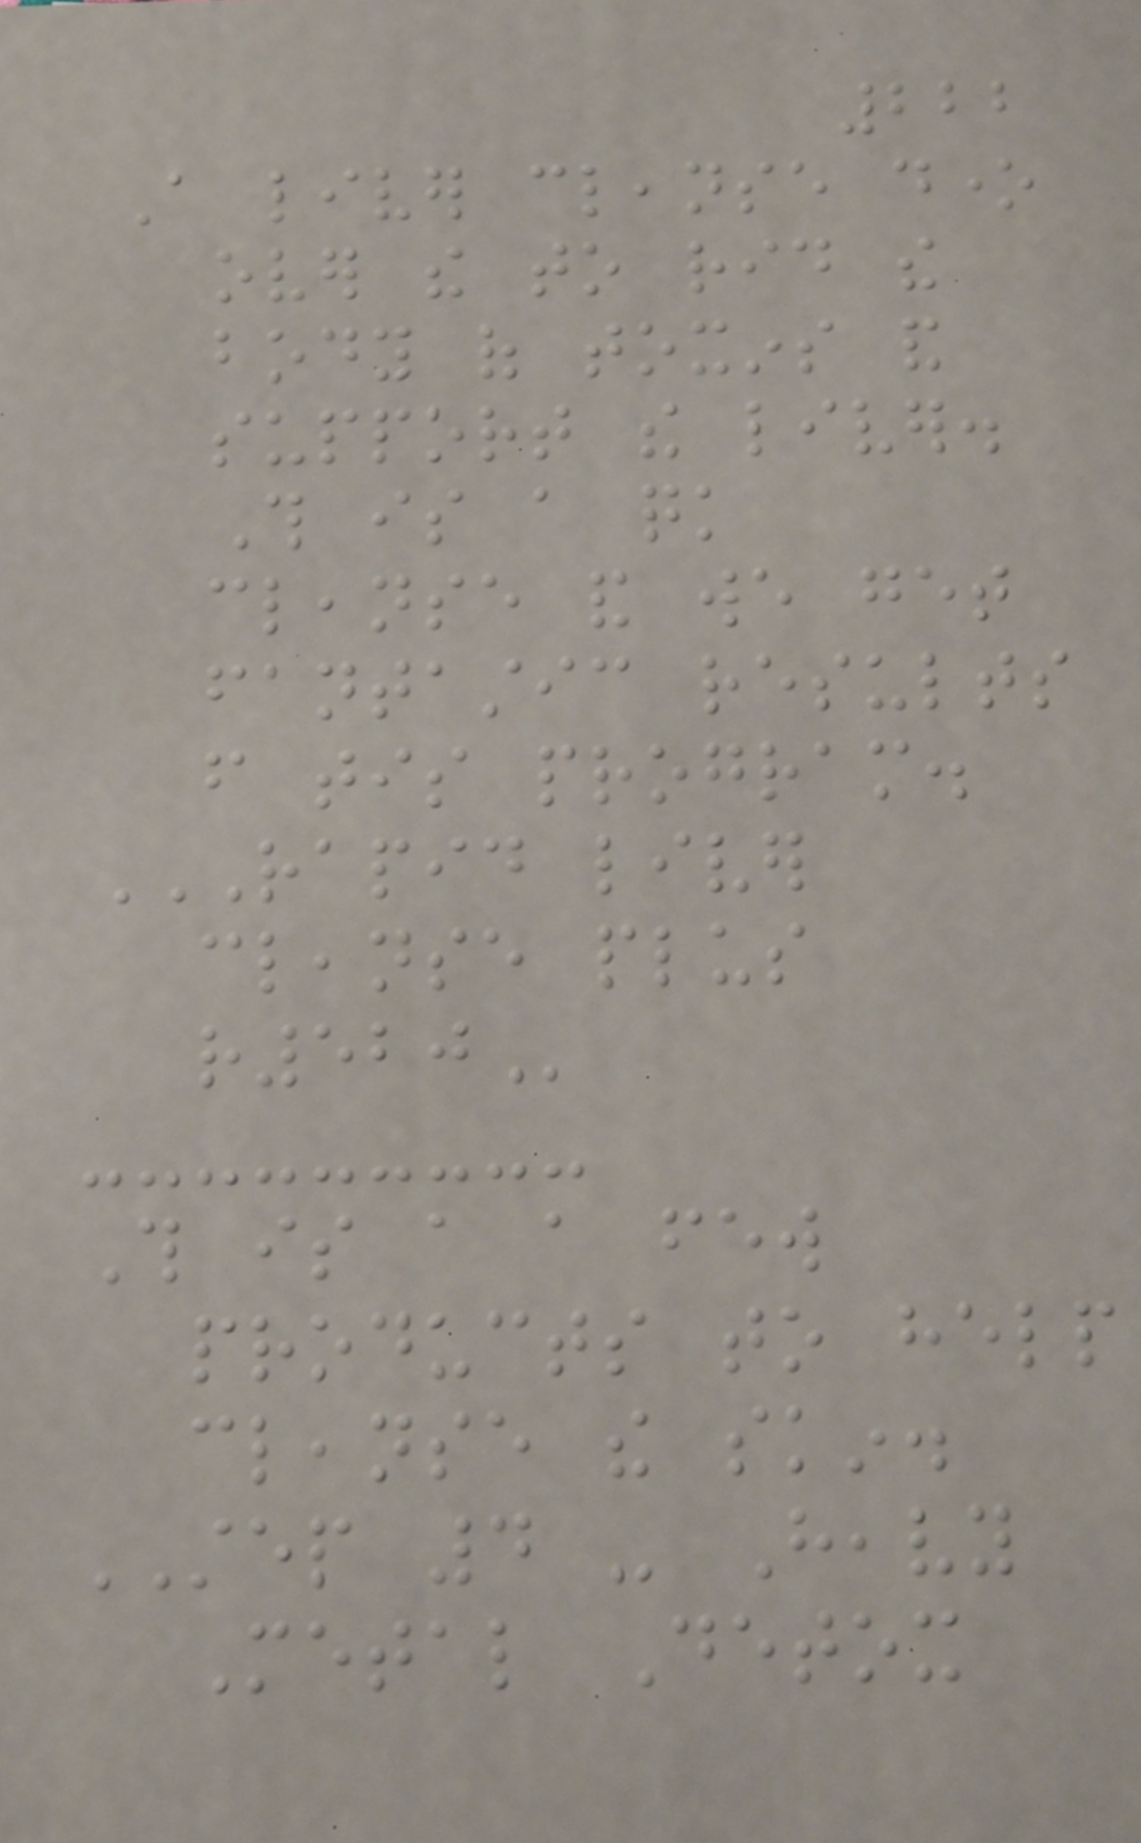222
A liver cleanse done
over the to rid the
body of toxins and
support the liver.
This is a quick
cleanse and we get
fantastic results
from tis program.
RAPID LIVER
CLEANSE PLUS
R520
This is a a few
products to help
cleanse the skin.
STEP 4 - Heavy
Metal Detox
